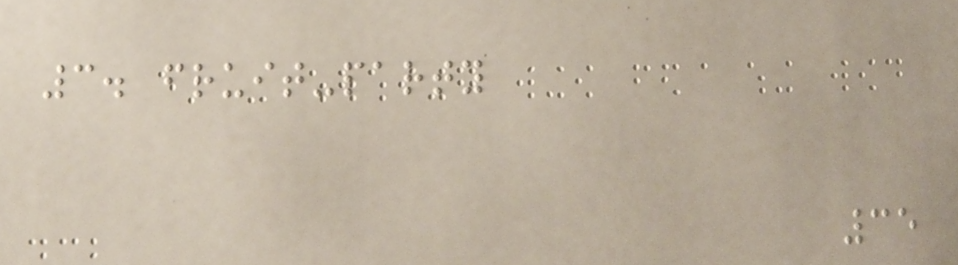3. fruit-party
35
